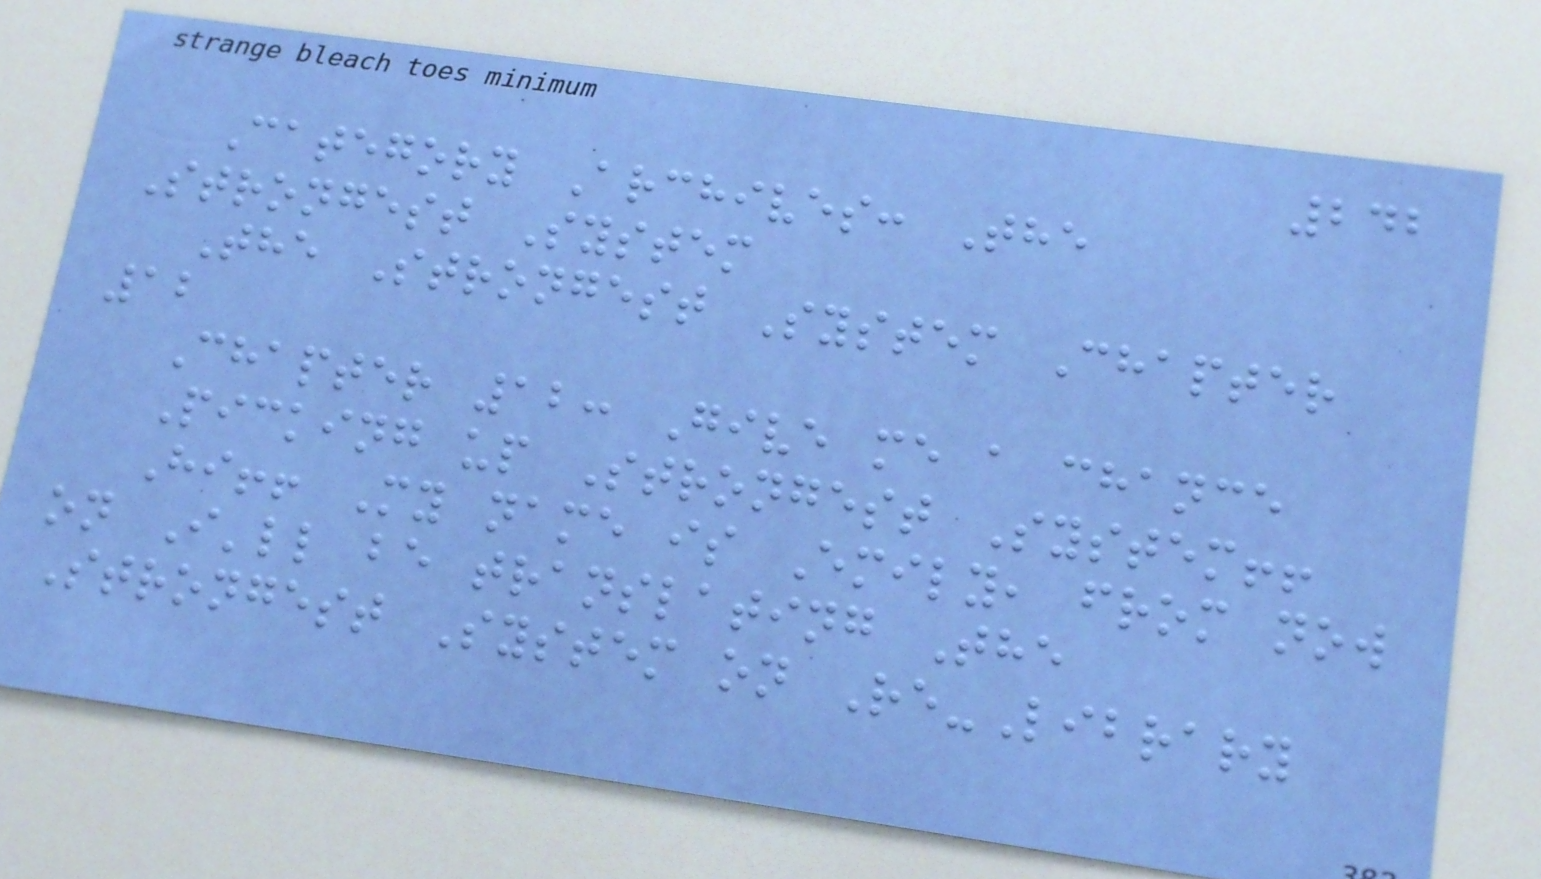242
Category Archives: The
Strongest System
The Strongest System Chapter
12
Chapter 12: Give me a chance
Picking up Strongest System!!
Hi!! My name is Emily, from now
on I'll be translating The
Strongest System on Re-Library
